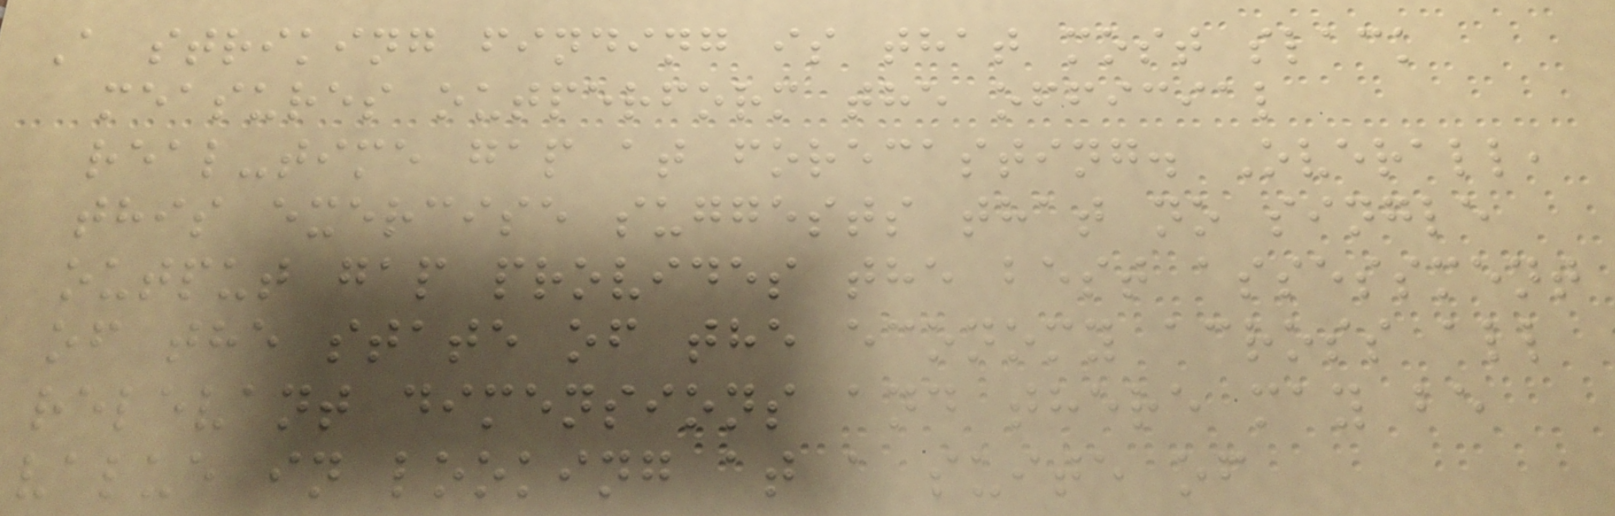A striking finding is that most slack
measures outperform the official
real-time gap at forecasting. Overall,
this exercise suggests that no single
output gap provides the best assessment
of the state of the economy across all
relevant dimensions and there may be
value in looking at a suite of
